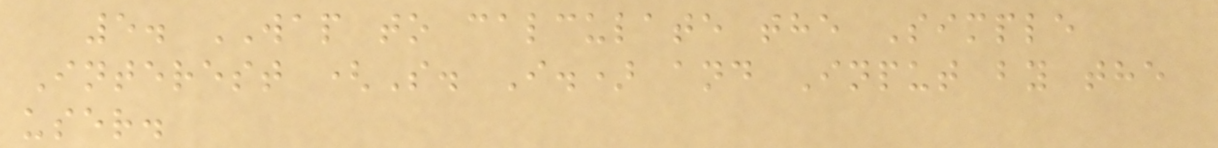5. WAP to calculate the Simple
Interest (S. I.) and Input by the
user.
